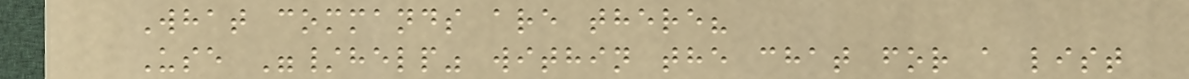What commands are there?
Use "/help" within the chat for a list
